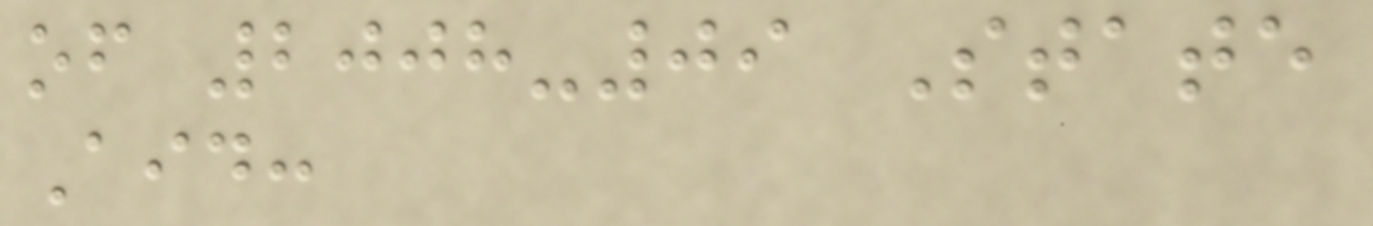of 2008-09 State
Aid:
